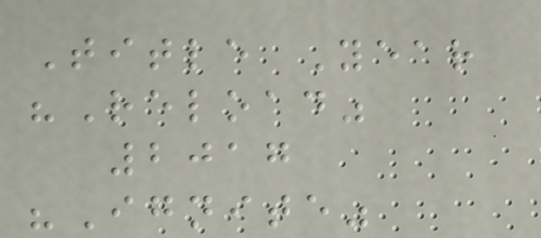Title Year
"Reload"
2017
"Ignite"
